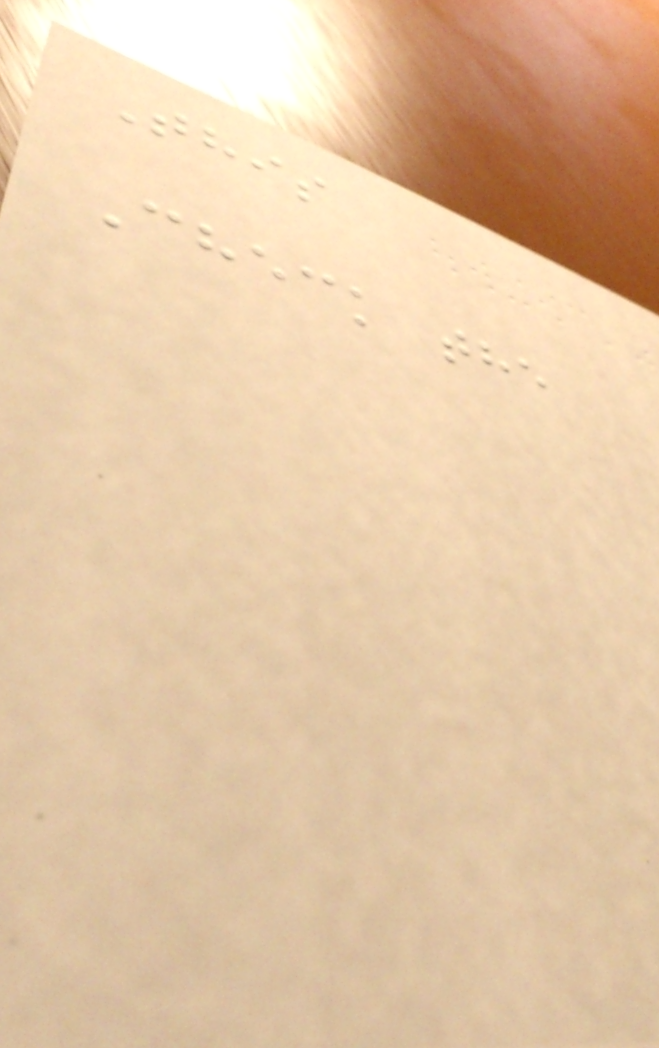This
Check the
